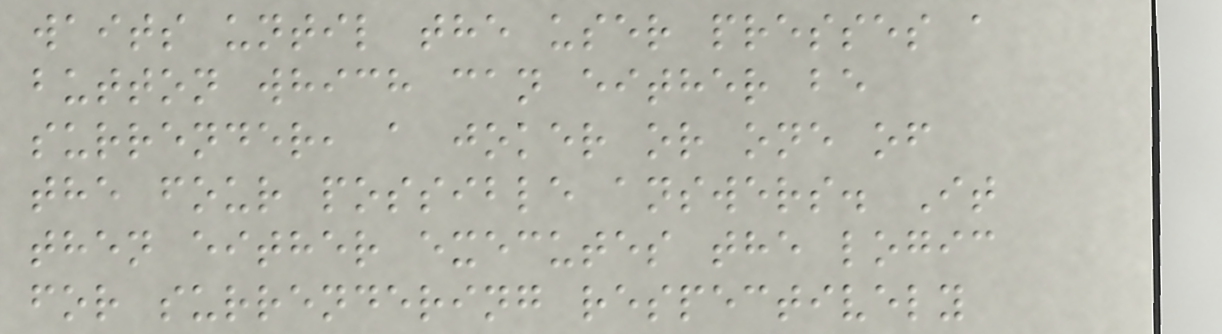waits until the user presses a
button which can either be
surrender, a joker or one of
the four possible answers. It
then either executes the logic
for surrendering respectively
